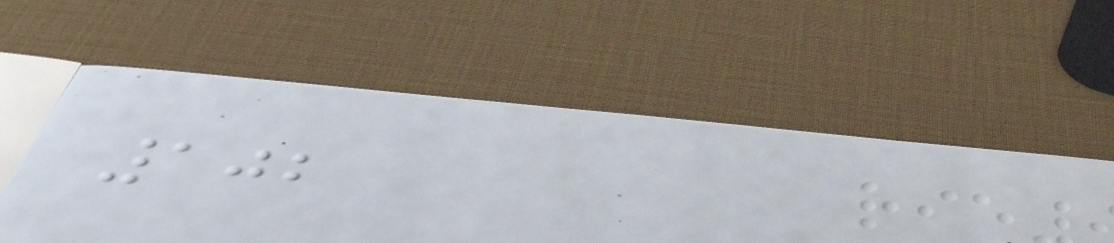102
